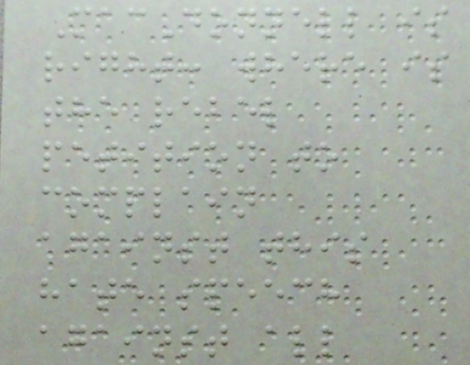MacDonnell is
right: where is
the rebel
petition to
complain
against this
hate speech
against all
